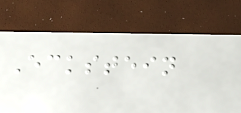Eckstein
